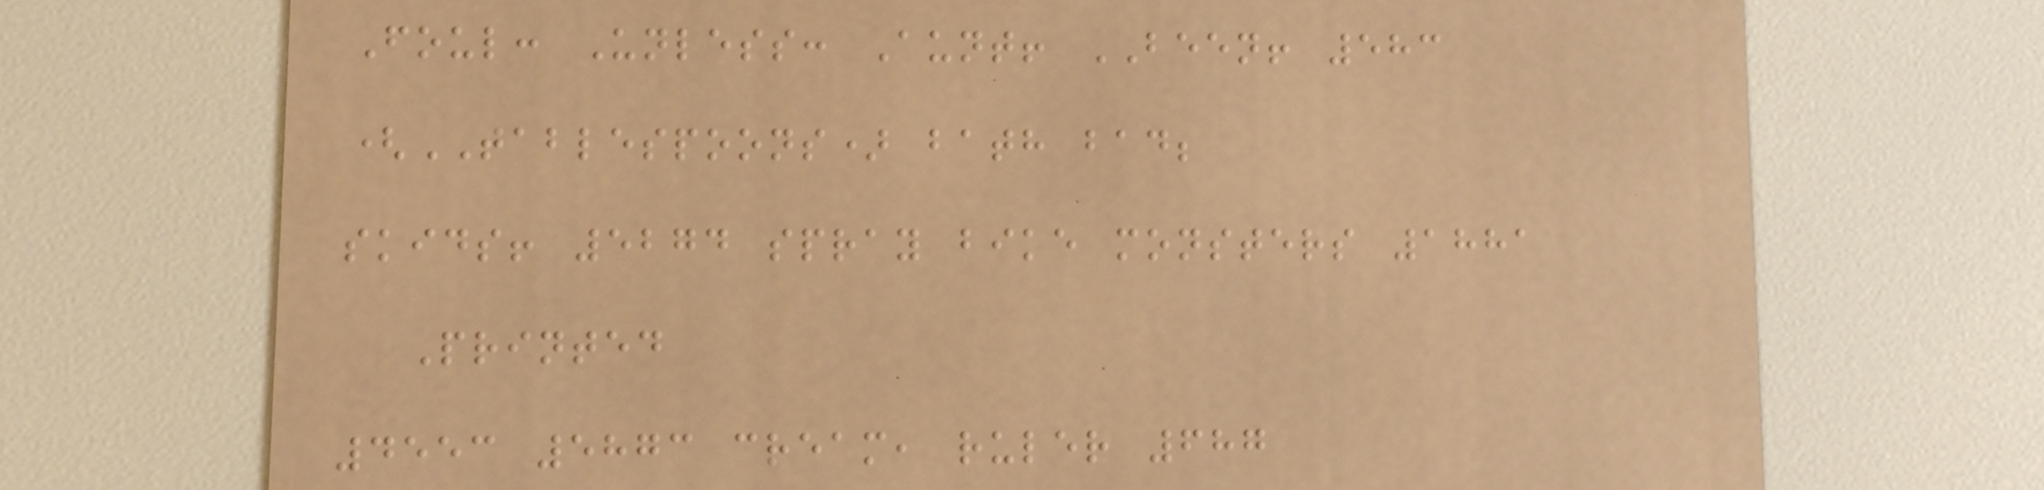Foul: Unless: Aunt! BEEN! 583
(TABLESPOONS) bath bad;
skids! 5274 spray bike monsters 1881
Printed
4553 5873 cream, ruler 687
